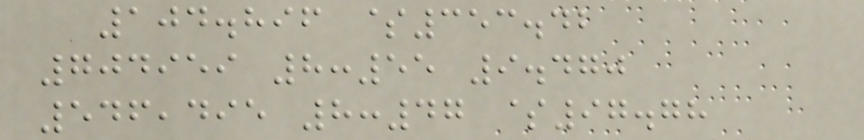104.896 $353.42
704959 8:55 9.470
546,495 8:47 $97.78
